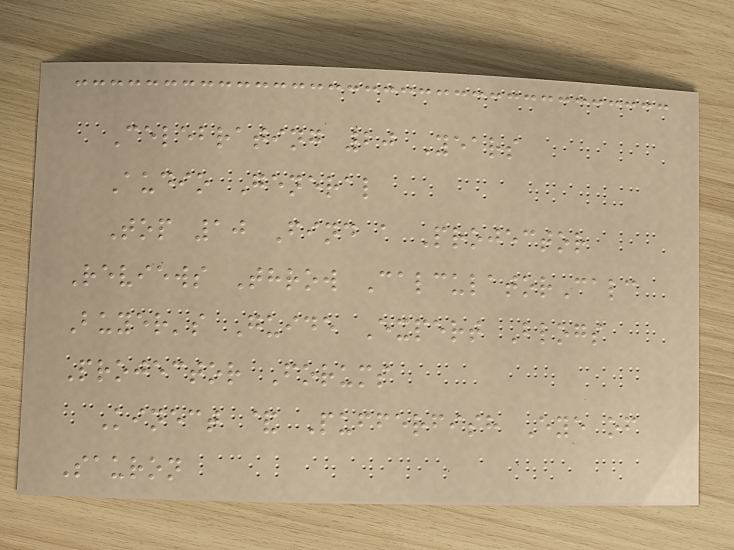Celebrating 20 Years
Audio General
Top 10 Find a Projector
Reviews Throw CalculatorCalc
Buyer's Guide Expert Blogs
Projector Forums
Kinect & Pufferfish Eye of
Sauron
